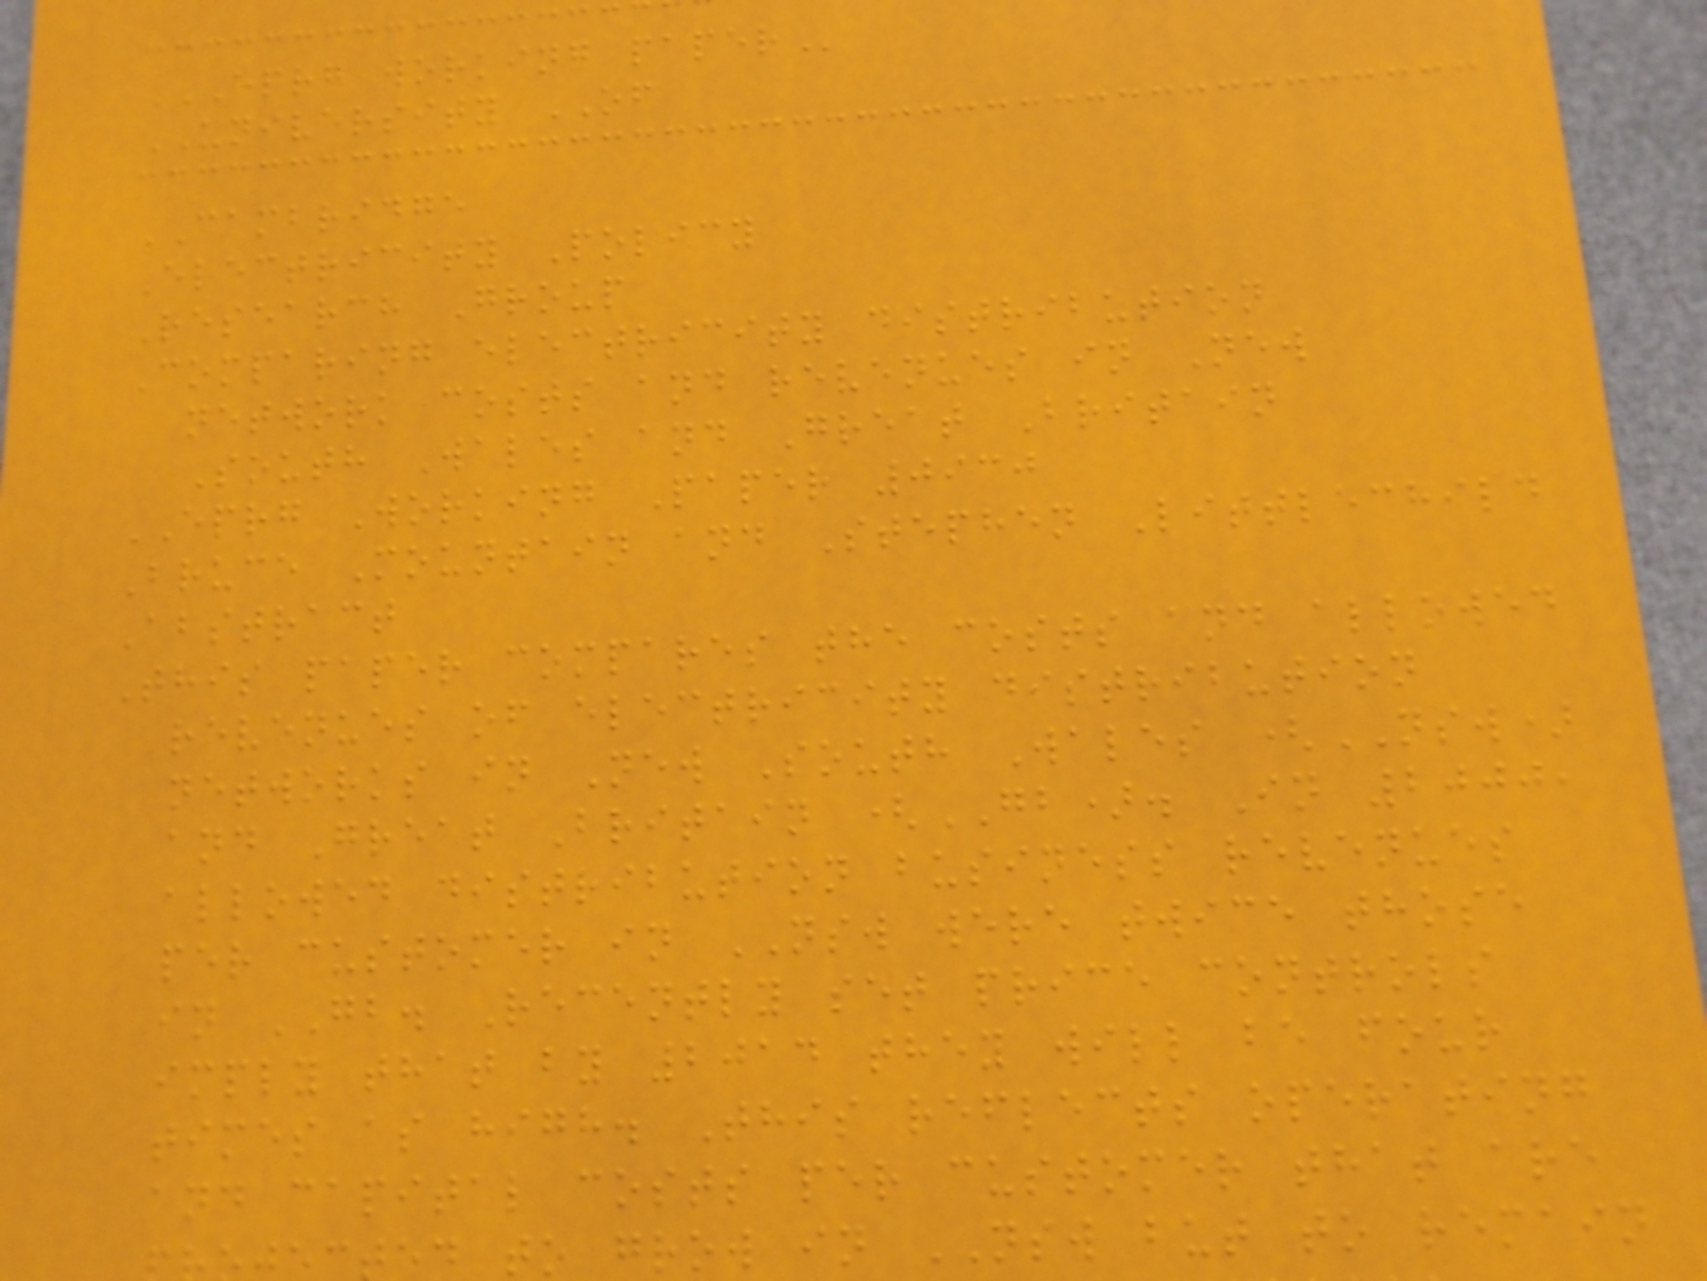EPRG WORKING PAPER
UNIVERSITY OF
CAMBRIDGE
Electricity Policy
Research Group
Comparing electricity distribution
network costs and revenues in New
South Wales and Great Britain
EPRG Working Paper 0930
Bruce Mountain and Stephen Littlechild
Abstract
This paper compares the costs and allowed
revenues of electricity distribution
networks in New South Wales (NSW)
and Great Britain (GB). In 2000,
allowed distribution business revenues
per customer in NSW were twice those
in GB. Recently set price controls
imply that by 2014 they will be four
times as high. This reflects operating
and capital costs per customer that are
ed to grow in NSW but to remain
